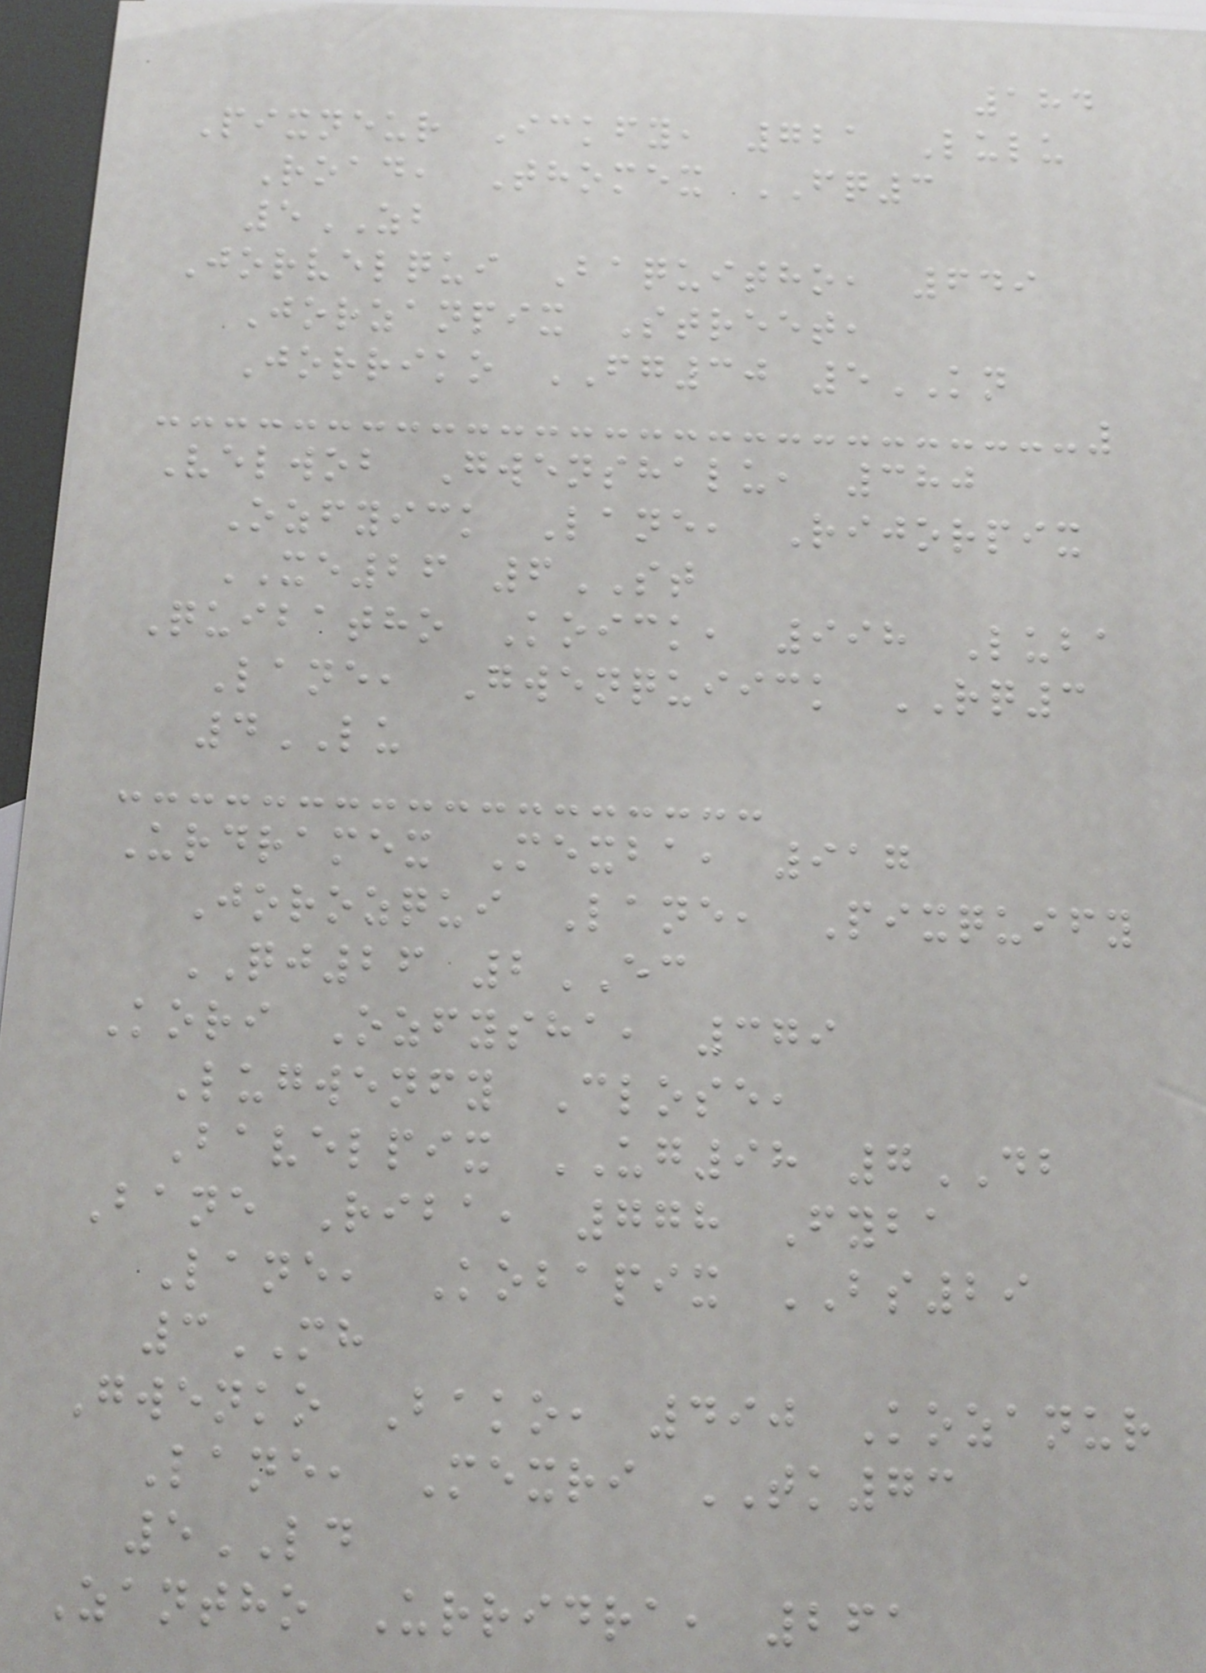184
Pixneur Ickfy, 721 Lulu
Road, Thomex FQ3
5ZB
Jorvelqui Baquitho, 649
Jorzanpix Street,
Jorriko FG30 5KN
Velwob Gwenshalu, 380
Ozfyick Lane, Rijorpix
XE26 6ST
Quibatho Koick, 998 Luba
Lane, Gwenquiick RQ3
4LU
Urdramex Mexba, 917
Jorozqui Lane, Pixquify
QJ26 2EC
Kori Ozfysha, 379
Lugwenfy Close,
Bavelpix UG98 7DB
Bane Riba, 778 Fyba
Lane, Kobapix BS29
3MH
Gwenko Bako, 490 Kozanur
Lane, Mexri TK73
5LD
Zantho Urridra, 261
